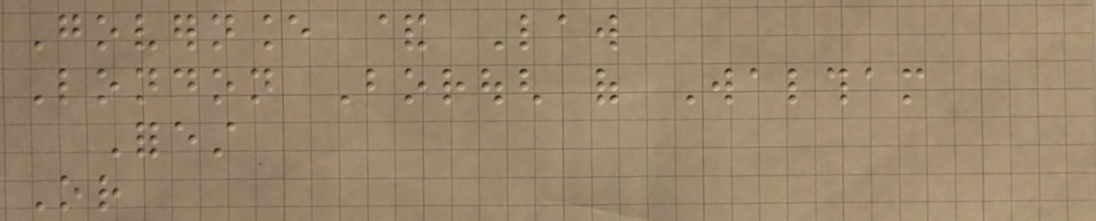Governance & Law
London Borough of Waltham
Forest
Or
